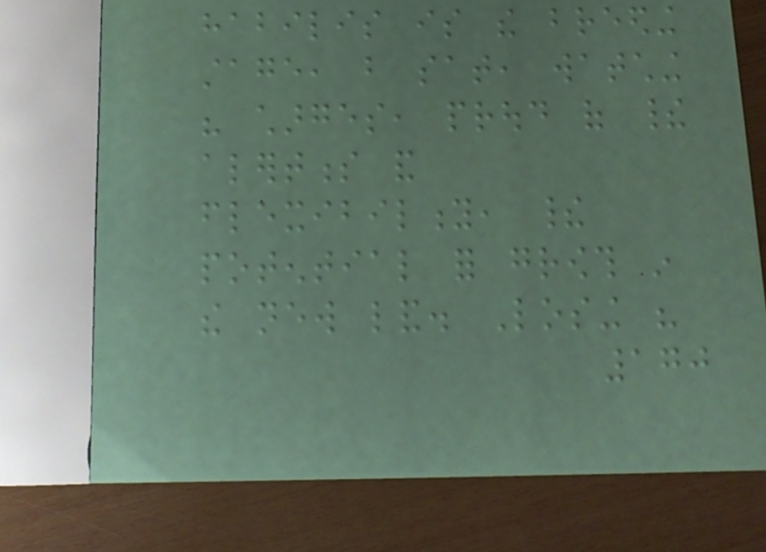habilis is the breeding
stage, but sat, watching
his charges, proud of their
alertness and
flexibility, their
potential for growth in
the new land. Losing his
170
